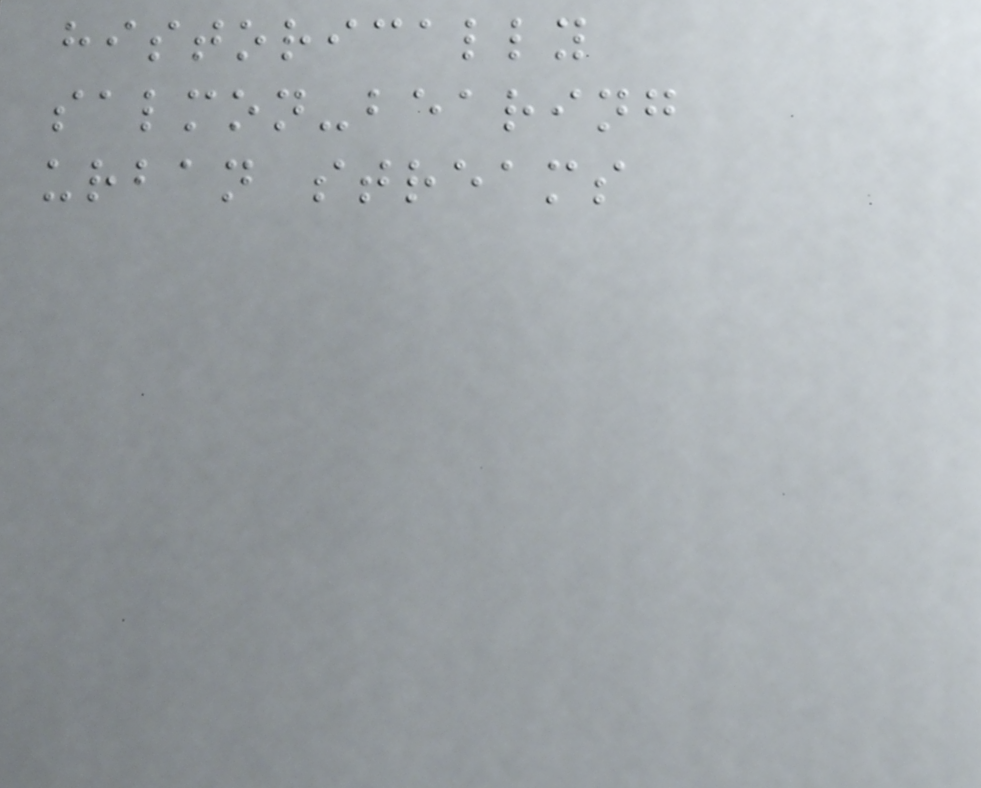historically
salmon-bearing
urban streams
